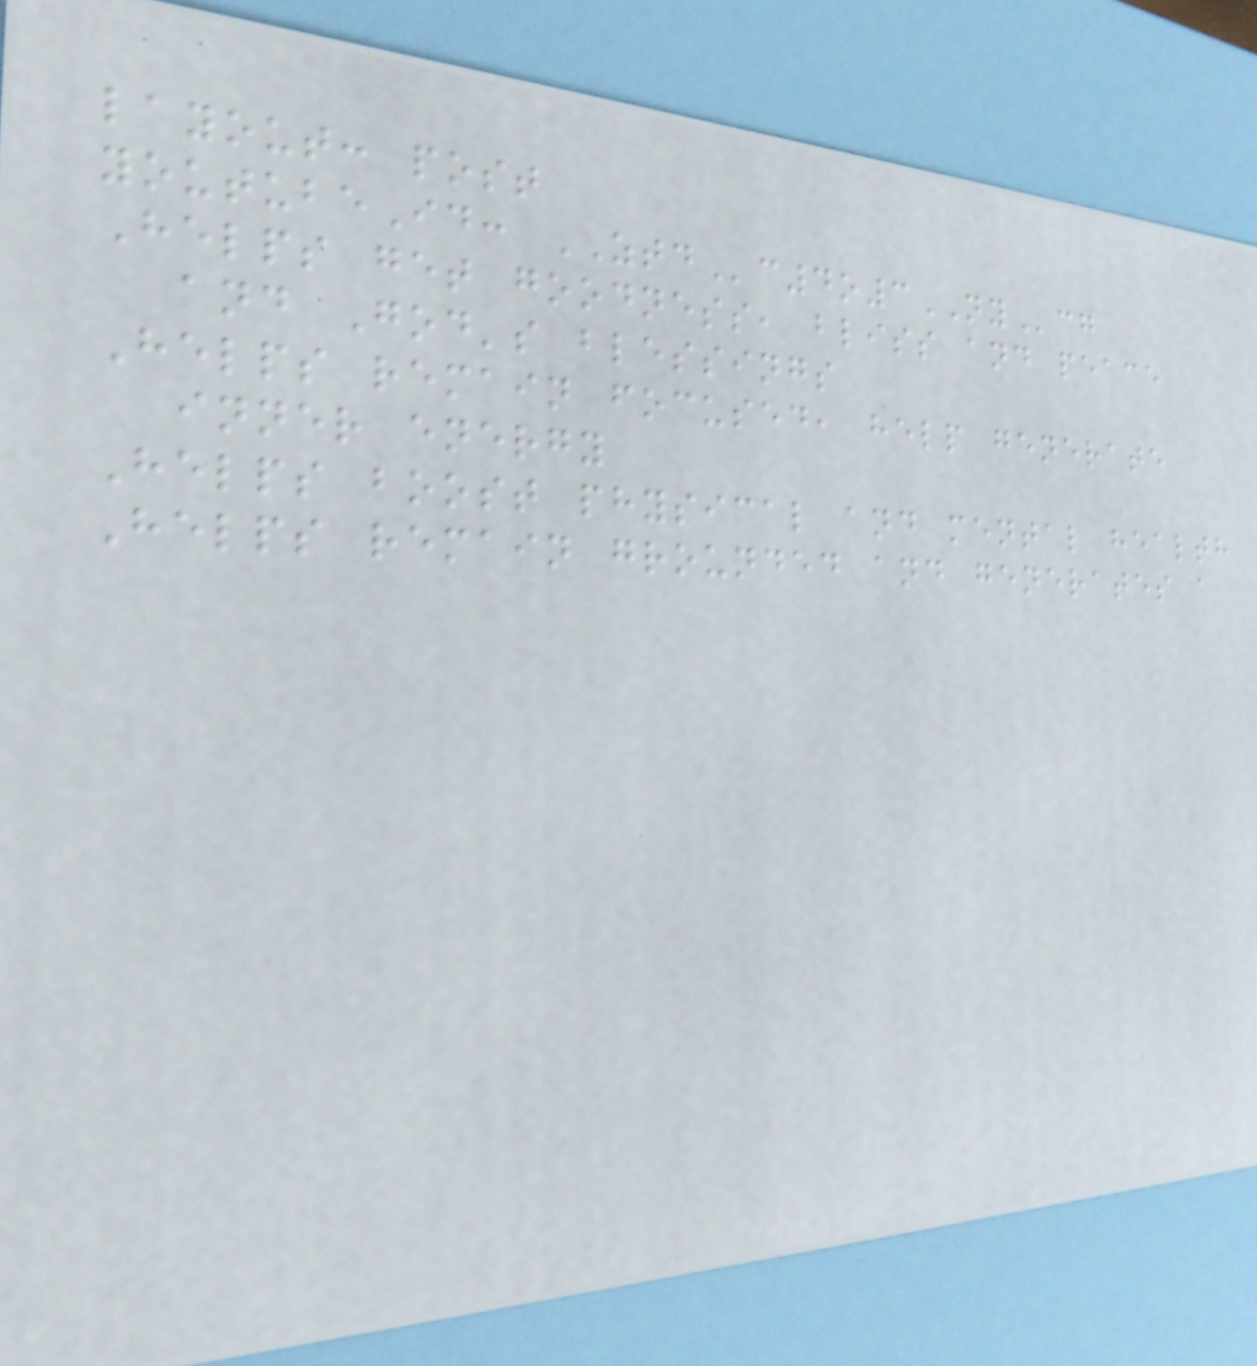layout: post
youtubeId: ZTDc4o3NYcg
Helps get goodness, bliss and peace
and God's blessings
Helps remain focused, help generate
inner energy
Helps boost physical and mental health
Helps remain grounded and generates a
